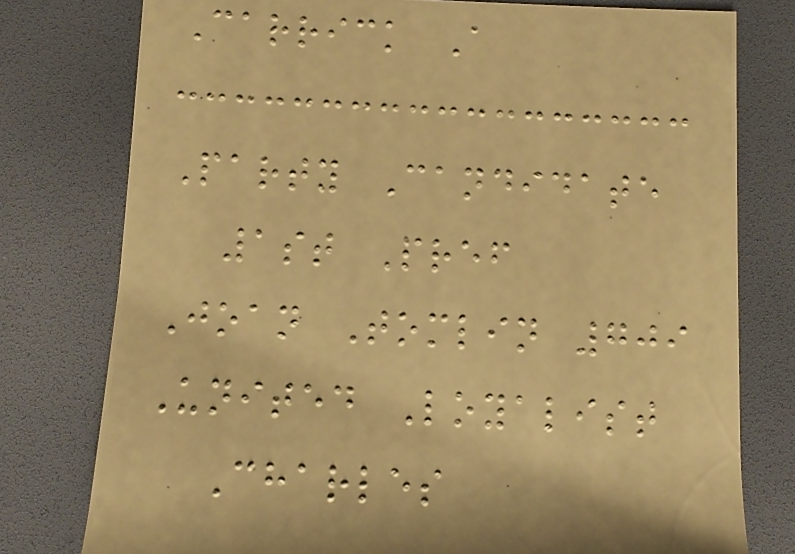Carrick A
Party Candidate
1st Pref
Joan Tomlin 709
United Loyalist
Charles
